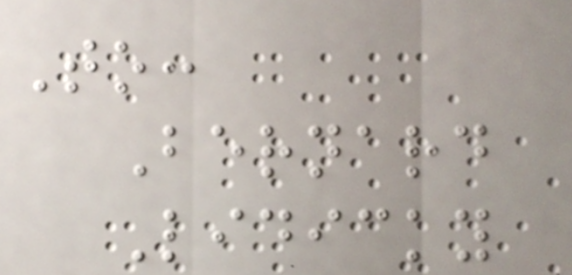To:
Bernard
Lidicky
